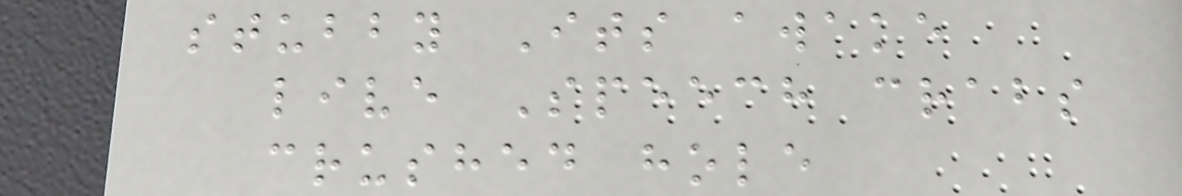stubby Its awake
live Speech crabs
crushed hole
